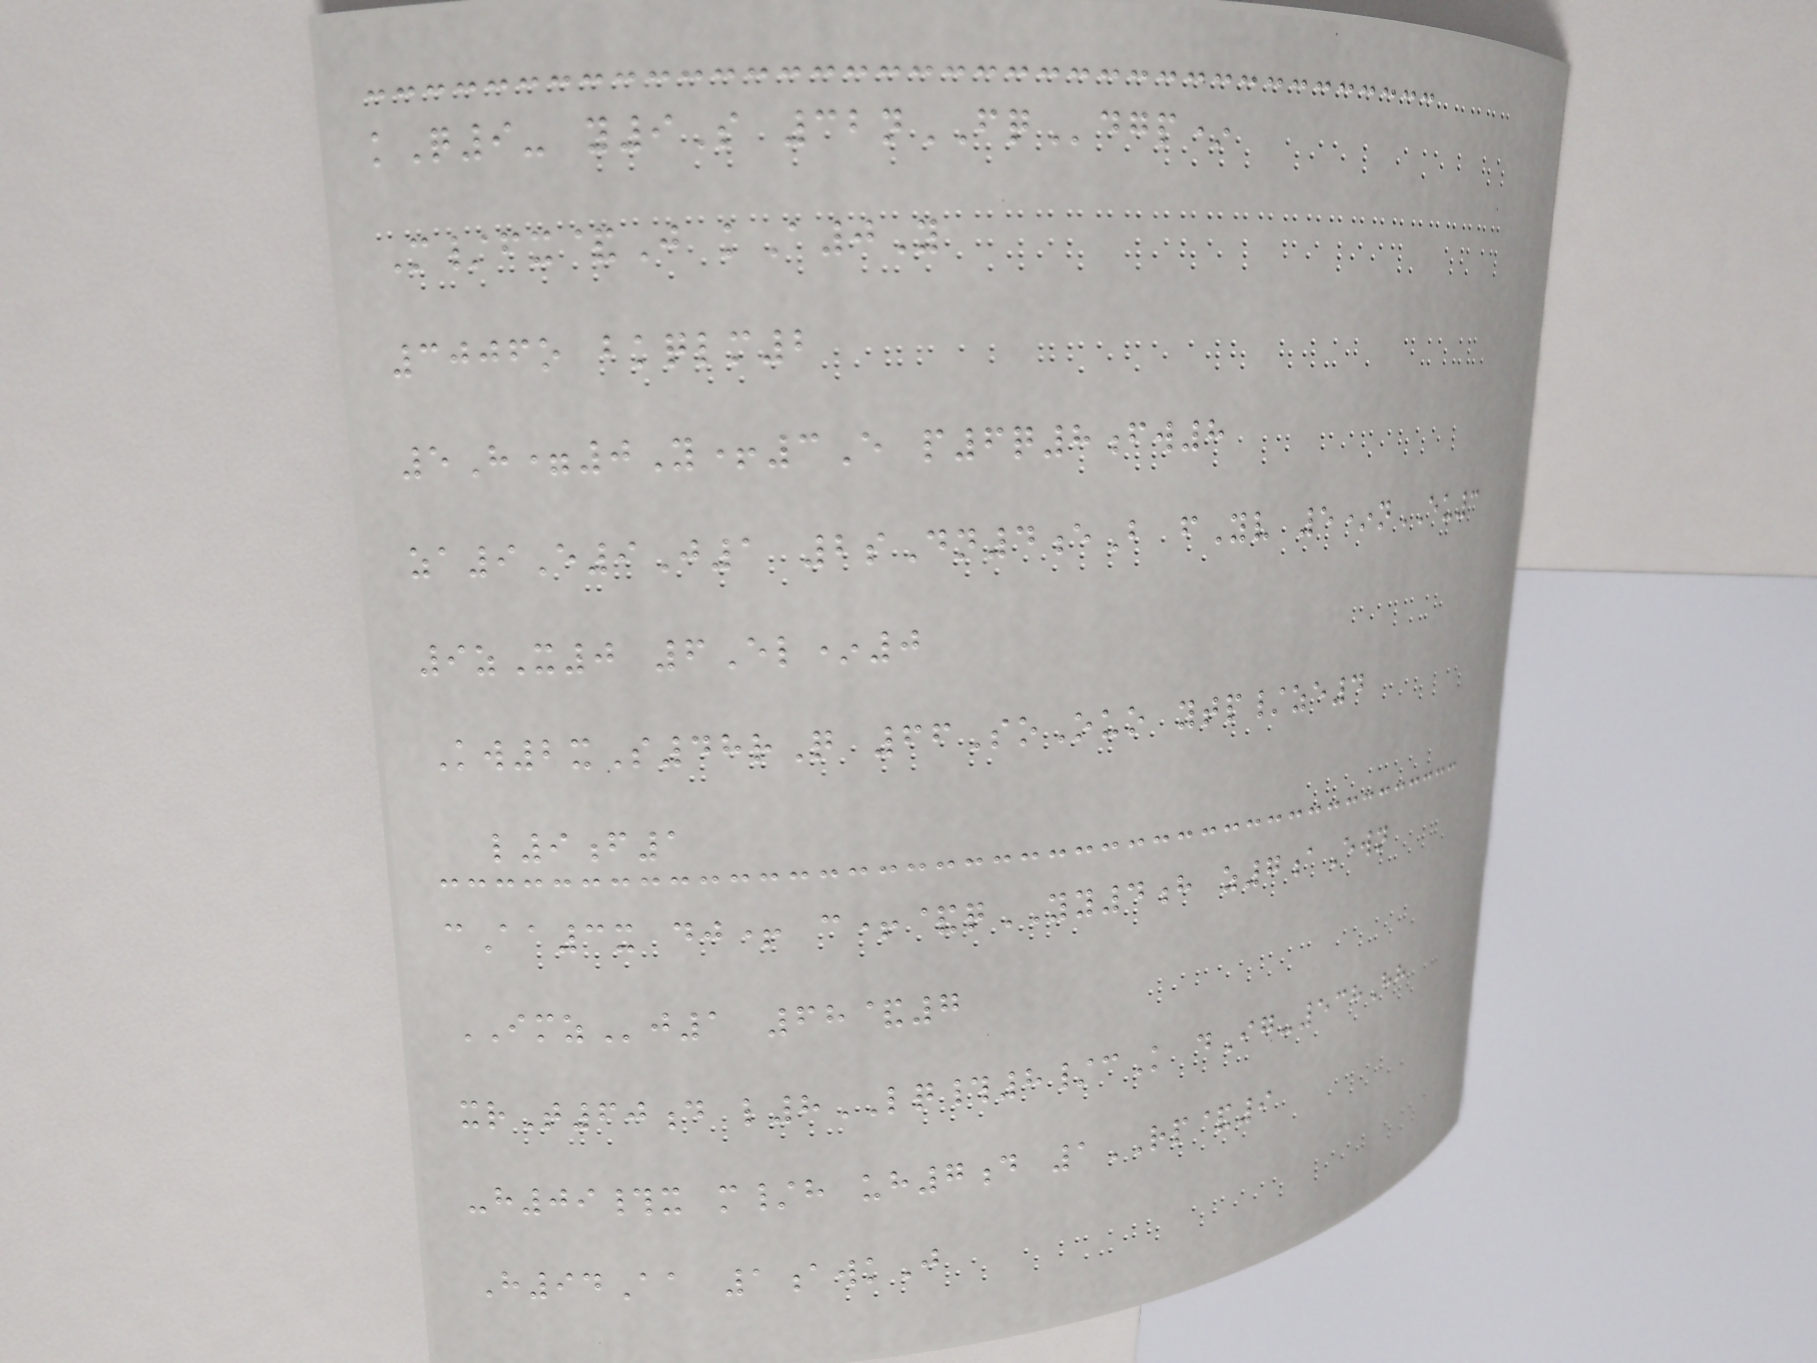kQ9- y9S 32nFQdgp*
M/fx&J kA0Y
3006o bkqlm2
5H=0Y+3E p6q8fw8
za9E9J1 2sDn4eB fYv 5*nEU3
9zX0 6El*0
Kw2xS48rQ 66SoOuo ytp/ze4
l9f1
cAa3x dj+ c+&qYY4h z7aEwn
IMZj1 68&7
xrT60d l8LQ#8/cK dIg-538Hh
-h09#x m/h uh7d 1RP&9
H94Aa 1awkJ
